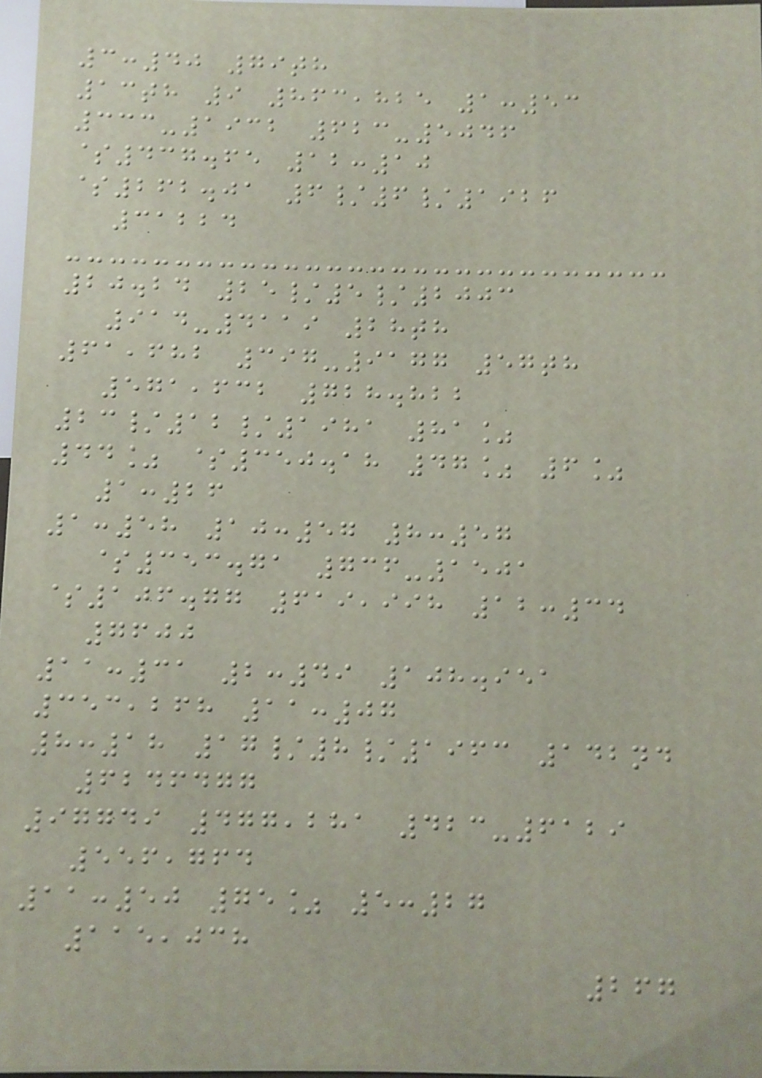3:40 79th
13th 9 863,825 1:53
333-1932 623-5046
$437.65 12:10
$262.01 6/6/1926
31224
20.24 25/5/2003
914-4119 28th
61,682 397-9177 57th
571,632 728.822
23/12/1981 81%
44% $350.18 47% 6%
1:26
1:58 10:57 8:57
$353.71 736-1501
$106.77 619,998 12:34
7600
11:31 2:49 108.951
353,268 11:07
8:18 17/8/1963 142nd
6246477
97749 477,281 423-6129
556,764
11:50 75% 5:27
115,038
267
